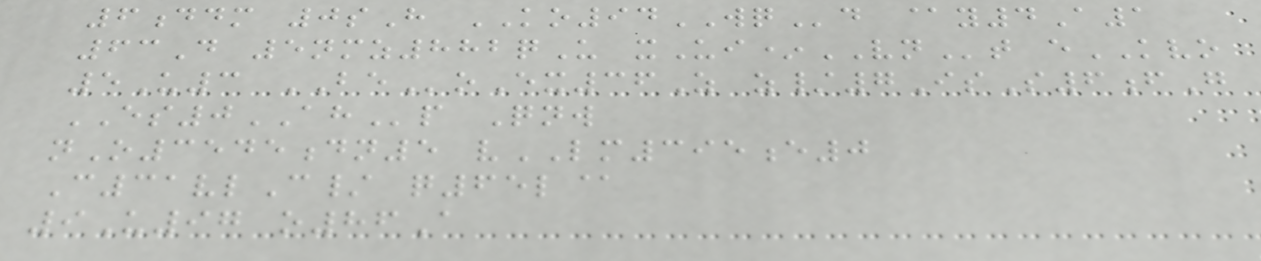6ddm 0sH KO94WQd @y4A1
63D 5nmz882qU xUi*VNt eKVO
5U3 BEoEx36Z z/7IsS6fG
ES0AHp Qnw
nO3545dn5 vLM395e0
C31vlC/ q65l@
9U97 o86A
